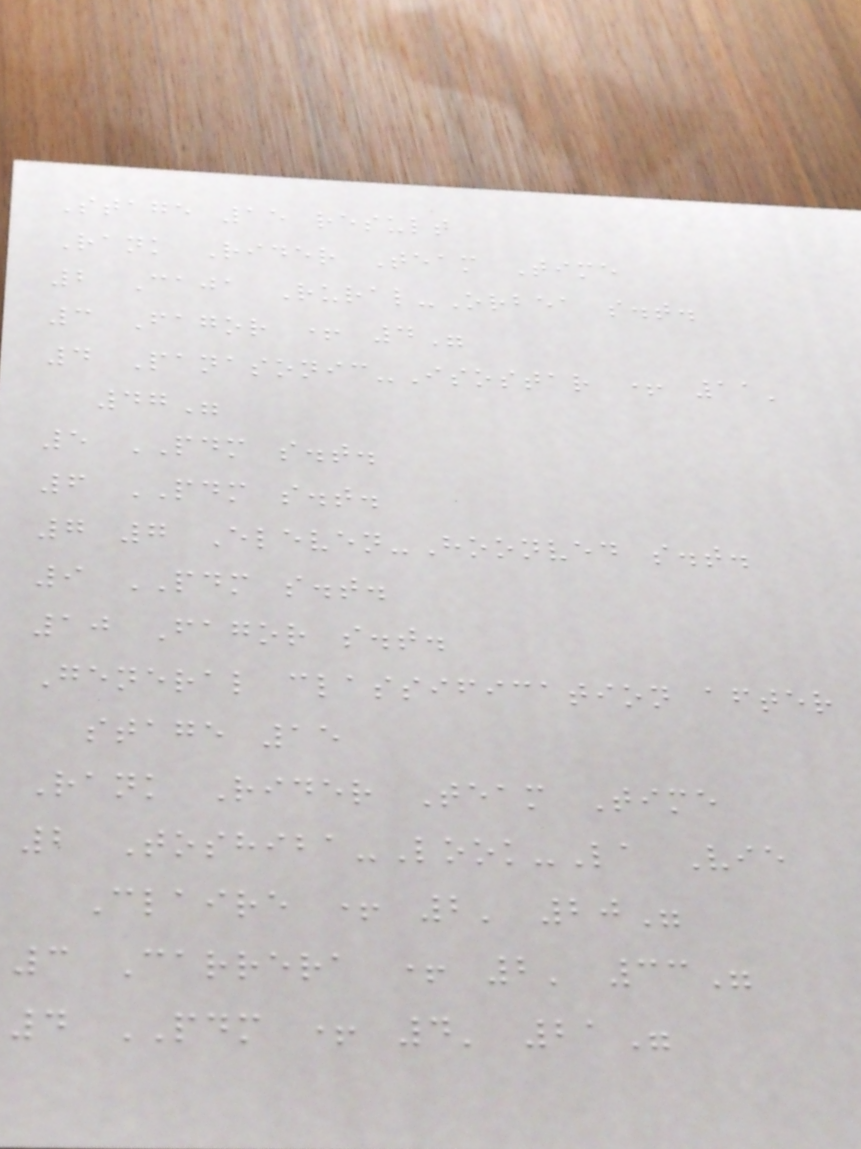Stage 15 result
Rank Rider Team Time
2 Caja Rural-Orbea s.t.
3 Fagor + 4"
4 Panasonic-Isostar + 11'
47"
5 PDM s.t.
6 PDM s.t.
7 7 Eleven-Hoonved s.t.
9 PDM s.t.
10 Fagor s.t.
General classification after
stage 15
Rank Rider Team Time
2 Toshiba-Look-La Vie
Claire + 2' 20"
3 Carrera + 2' 33"
4 PDM + 4' 21"
